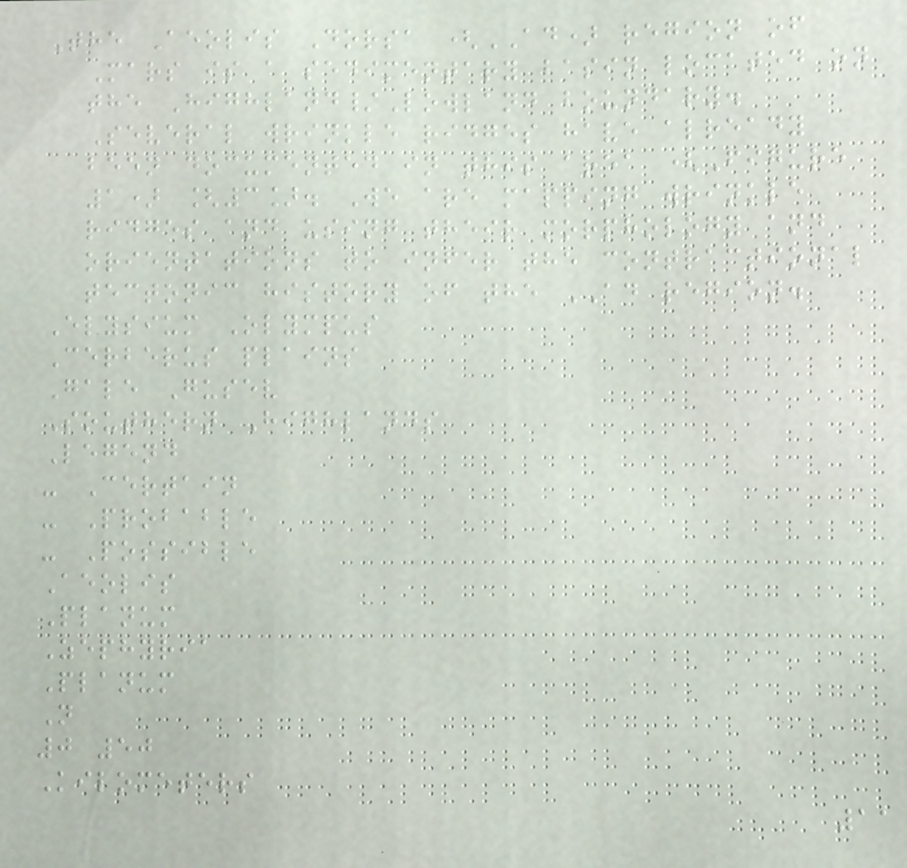The Aeolis Dorsa (AD) region of
Mars is a sedimentary basin located on
the Highland/Lowland boundary.
Several wrinkle ridges have already
been documented in this area (Figure
1) [3]. We are mapping wrinkle
ridges and using their morphology and
orientations to infer the contractional
tectonic history of the AD region.
Elysium Olympus
Cerberus plains
Gale Gusev
Southern Highlands
Legend
- Certain
- Probable
- Possible
Aeolis
Planum
Zephyria
Planum
N
0 50
Kilometers
11
